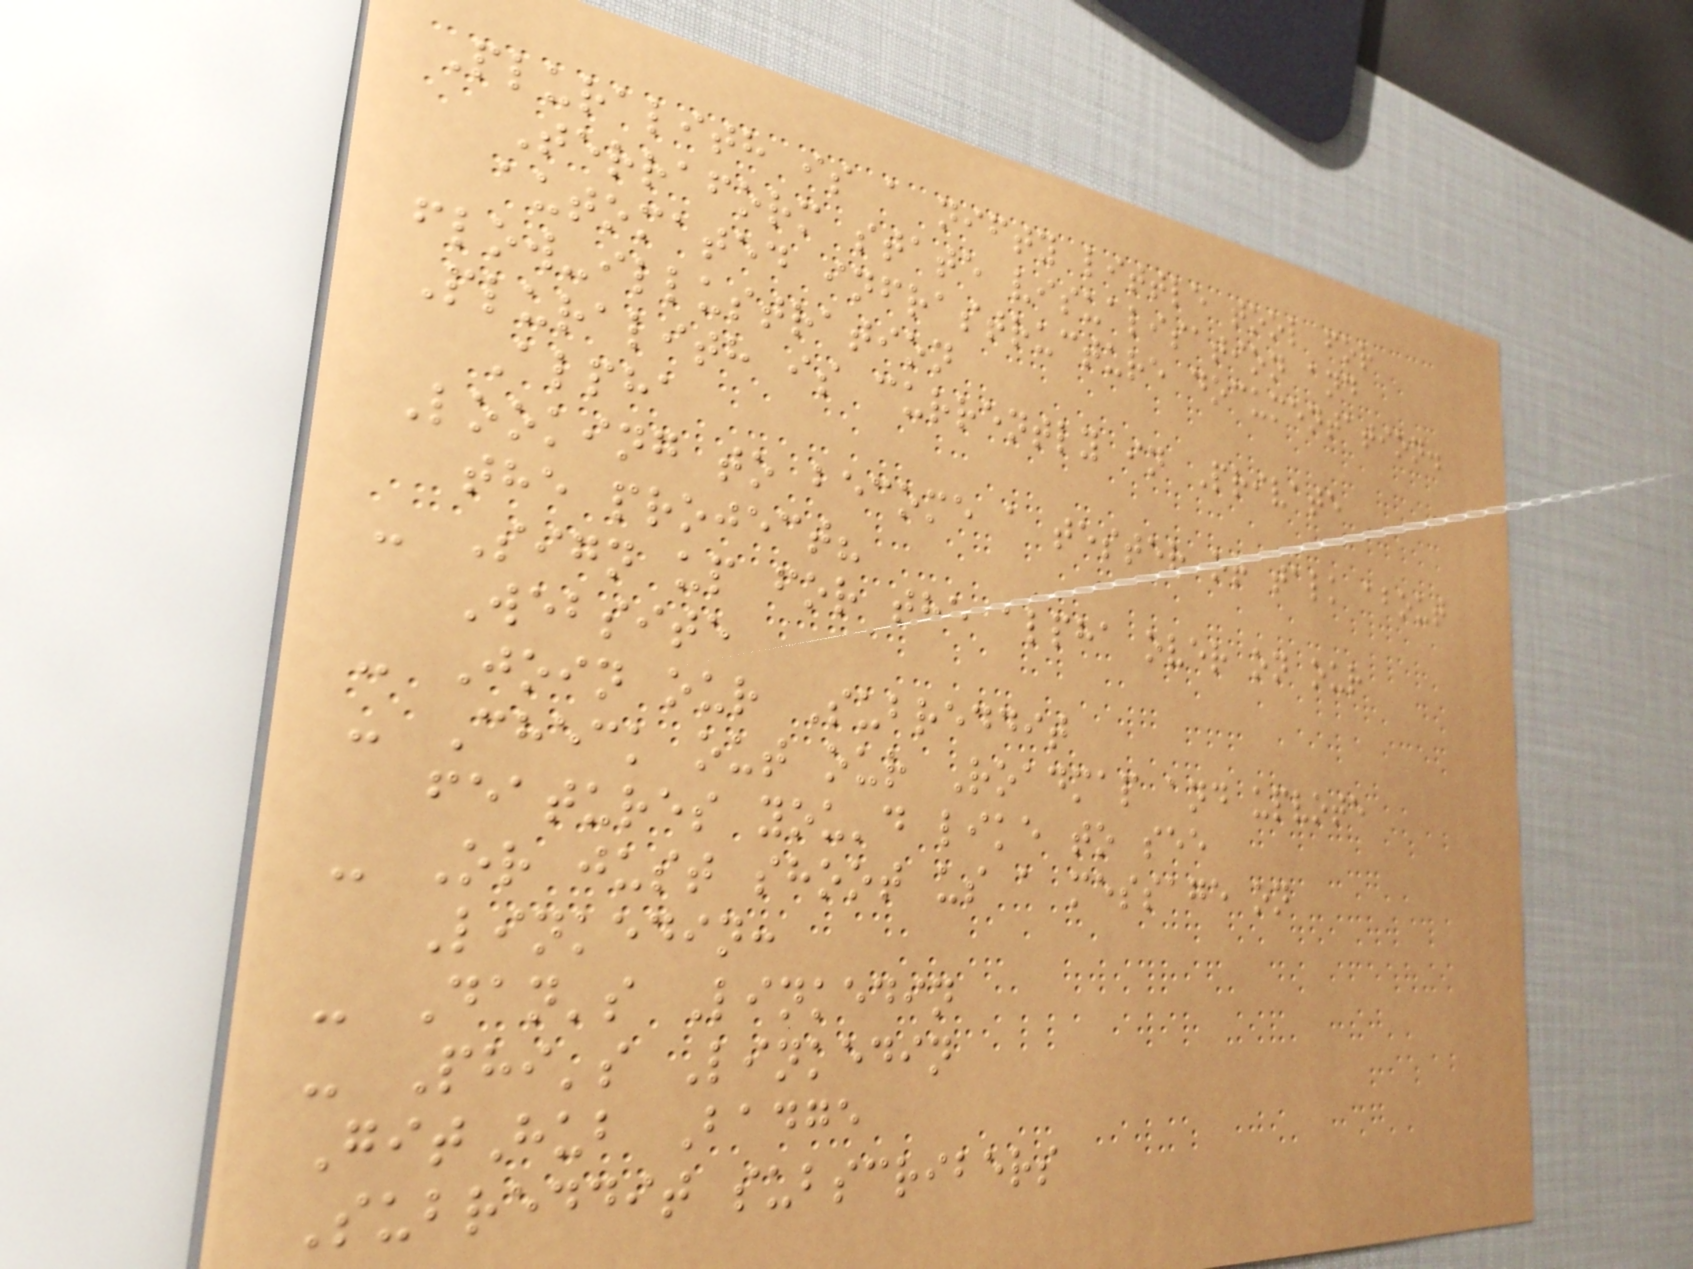Pluralith is a nifty little tool for
Terraform state visualisation and
automated infrastructure documentation.
flow-illustration
Pluralith is currently in Private
Alpha
Looking to become a tester or talk about
the project?
- Sign up for the alpha over on our
Website
- Join our Subreddit
- Check out our Roadmap and upvote
features you'd like to see
- Or just shoot us a message on
Linkedin:
- Dan's Linkedin
- Phi's Linkedin
GitHub Badge
Subreddit subscribers
